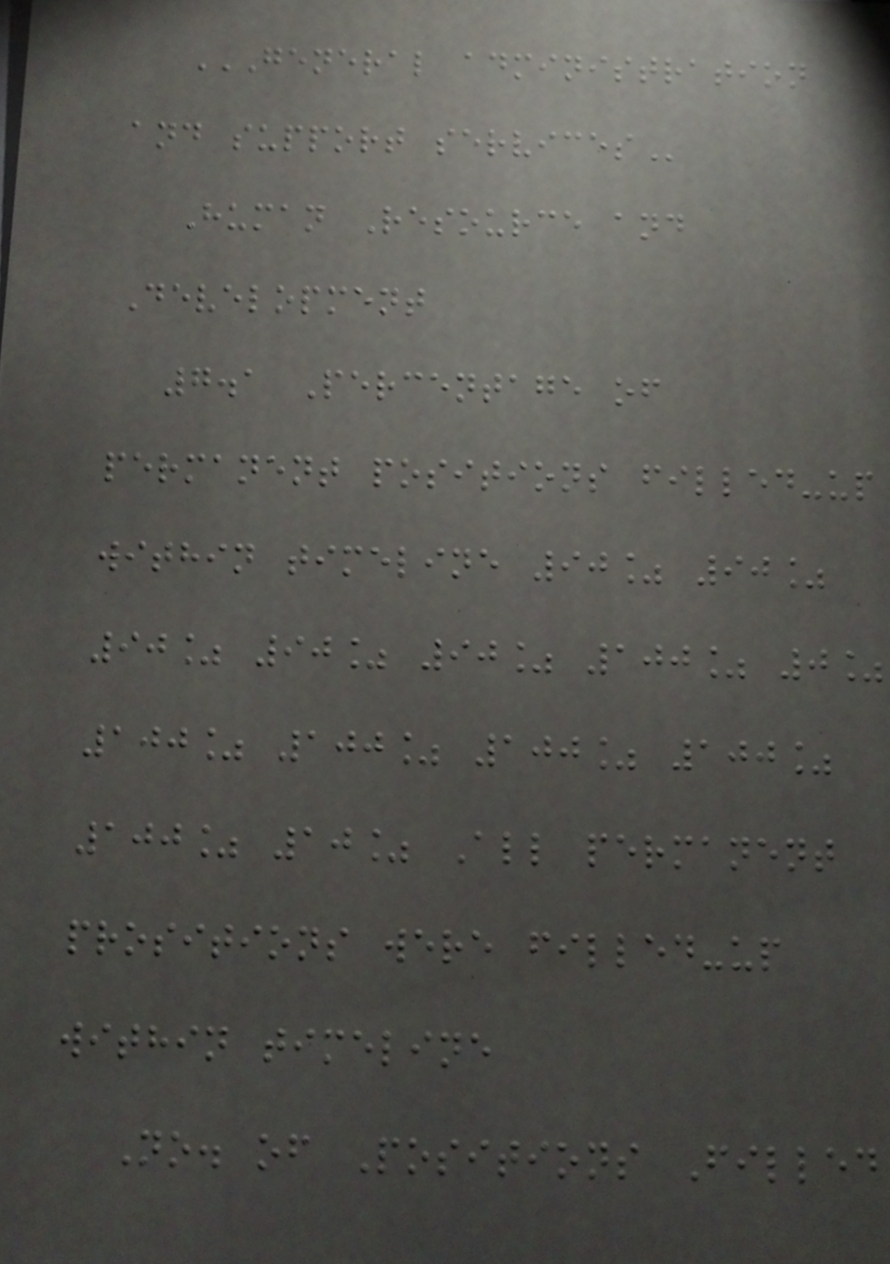GENERAL ADMINISTRATION
AND SUPPORT SERVICES
Human Resource and
Development
7.1 Percentage of
permanent positions filled-up
within timeline 90% 90%
90% 90% 90% 100% 0%
100% 100% 100% 100%
100% 10% All permanent
prositions were filled-up
within timeline
No. of Positions Filled
